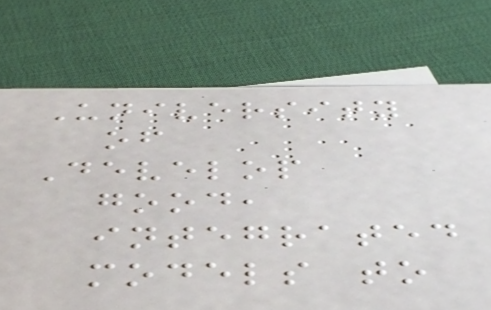University
of
Develop
good,
integrated
models to
